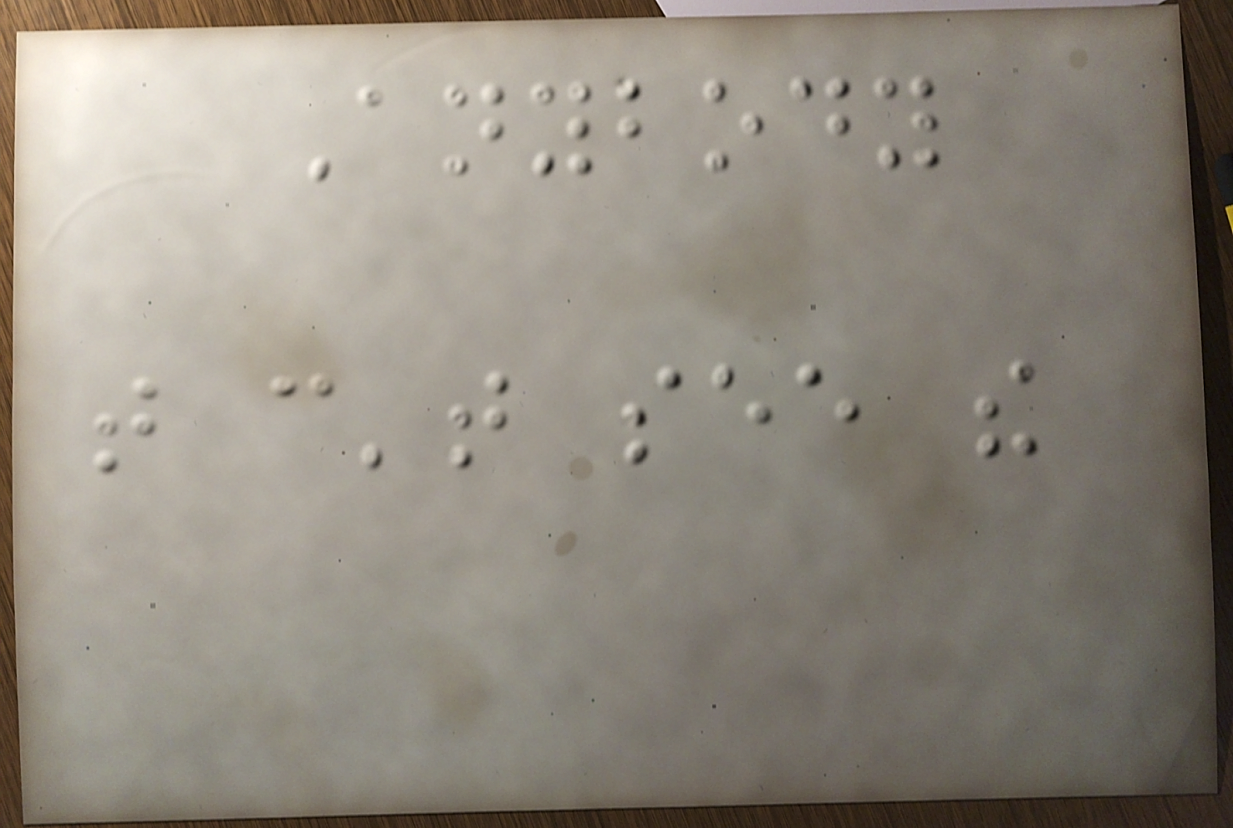Anybody
that can't see the
